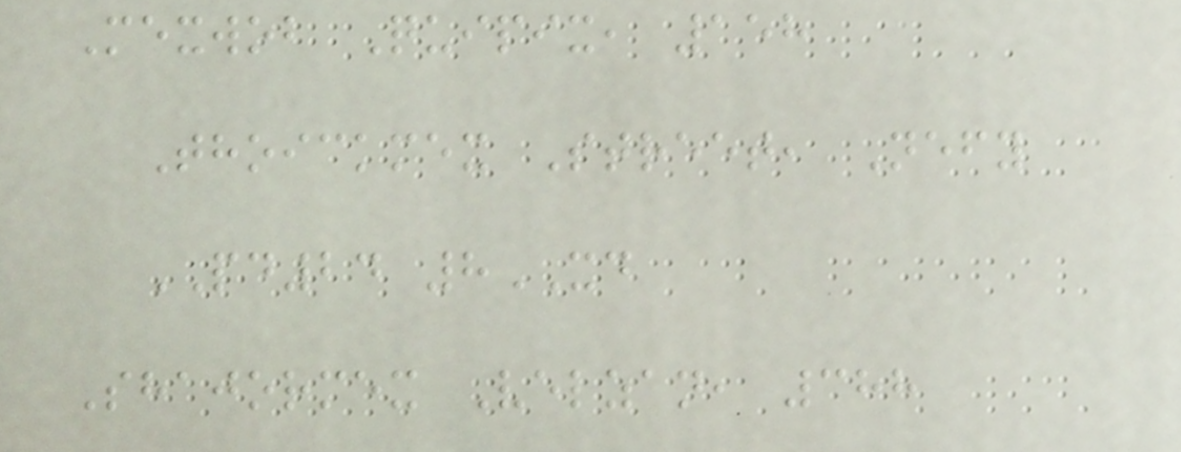Mexwob Quipix, 158
Thoickmex Street, Nefy
PD24 8XD
Shajormex Velzan, 388
